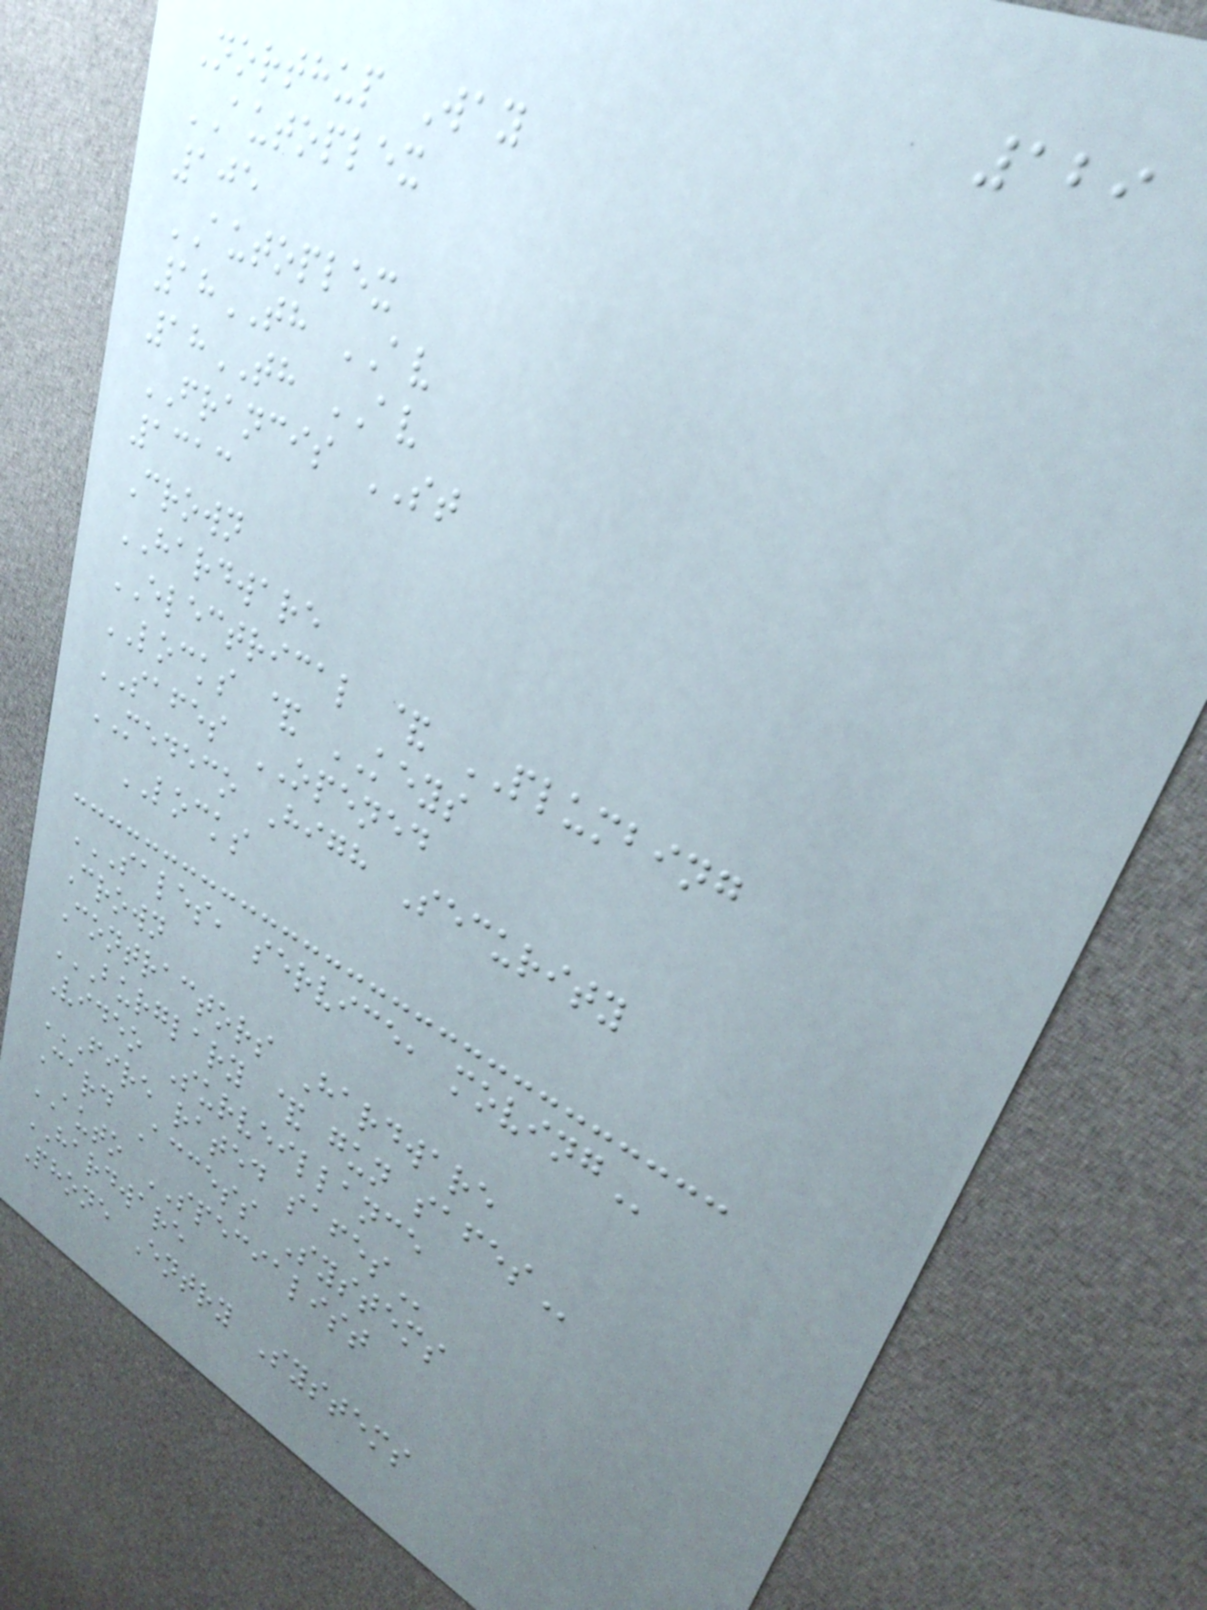129
Northup Way
AUTOPLEX
105
AUTOPLEX
18TH AV
18TH AV
FRANCIS ST
1313
Crown
HARDWARE
ELECTRICAL & PLUMBING
LOCKS & KEYS
SAFES OPENED
MEDECO High Security
LOCKS
SALES, SERVICE, MOVING
Crown
Contractors Hardware
BURGLARY & GUN SAFES
Video Surveillance
FIRE RATED SAFES
Card Access Systems
AUTO SPECIALIST
HARDWARE
Phone Entry Systems
